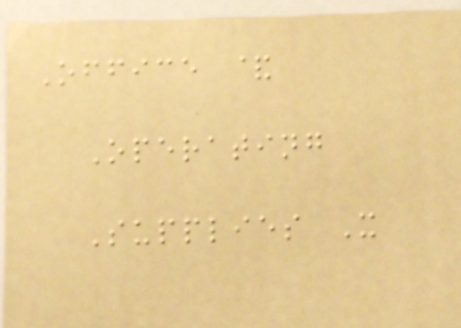Office &
Operating
Supplies X
